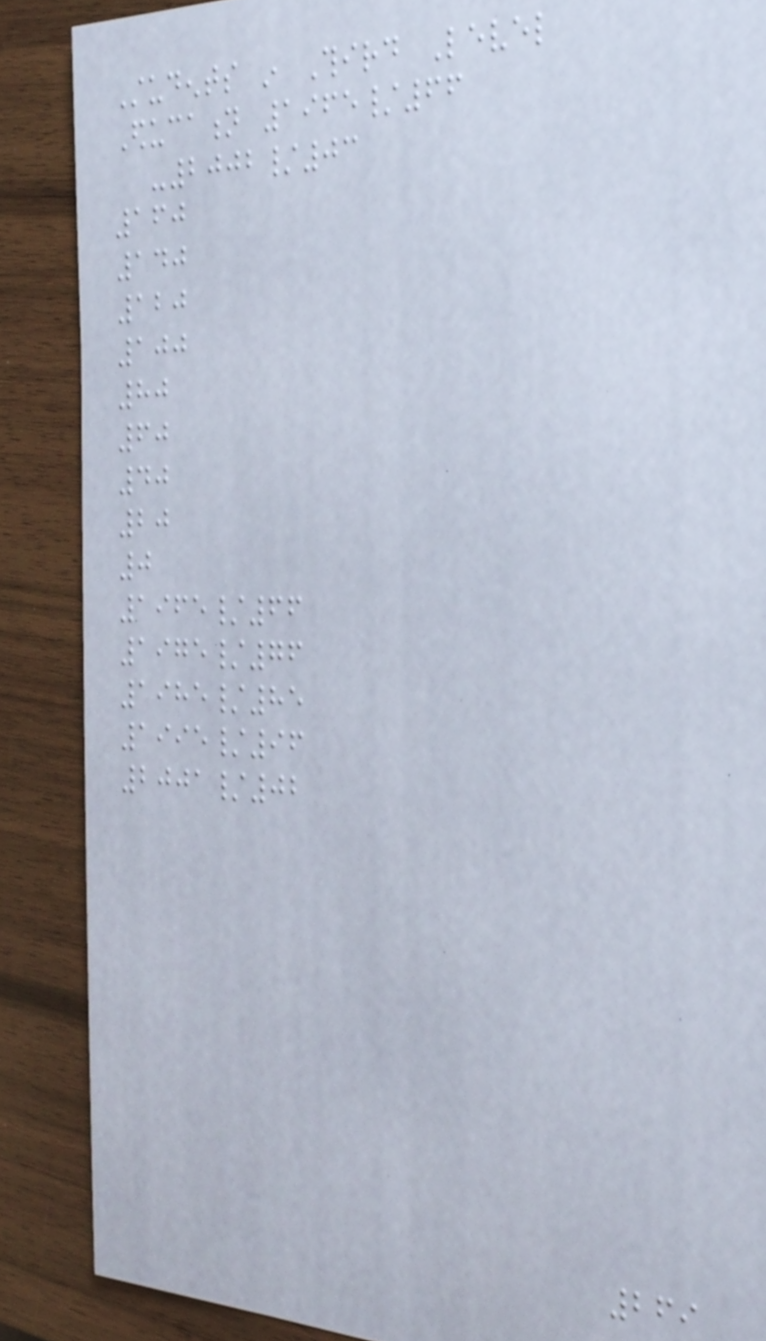Students in Third Level
Education 1965/66
-2002/03
160
140
120
100
80
60
40
20
0
1965/66
1975/76
1985/85
1995/96
2001/02
269
